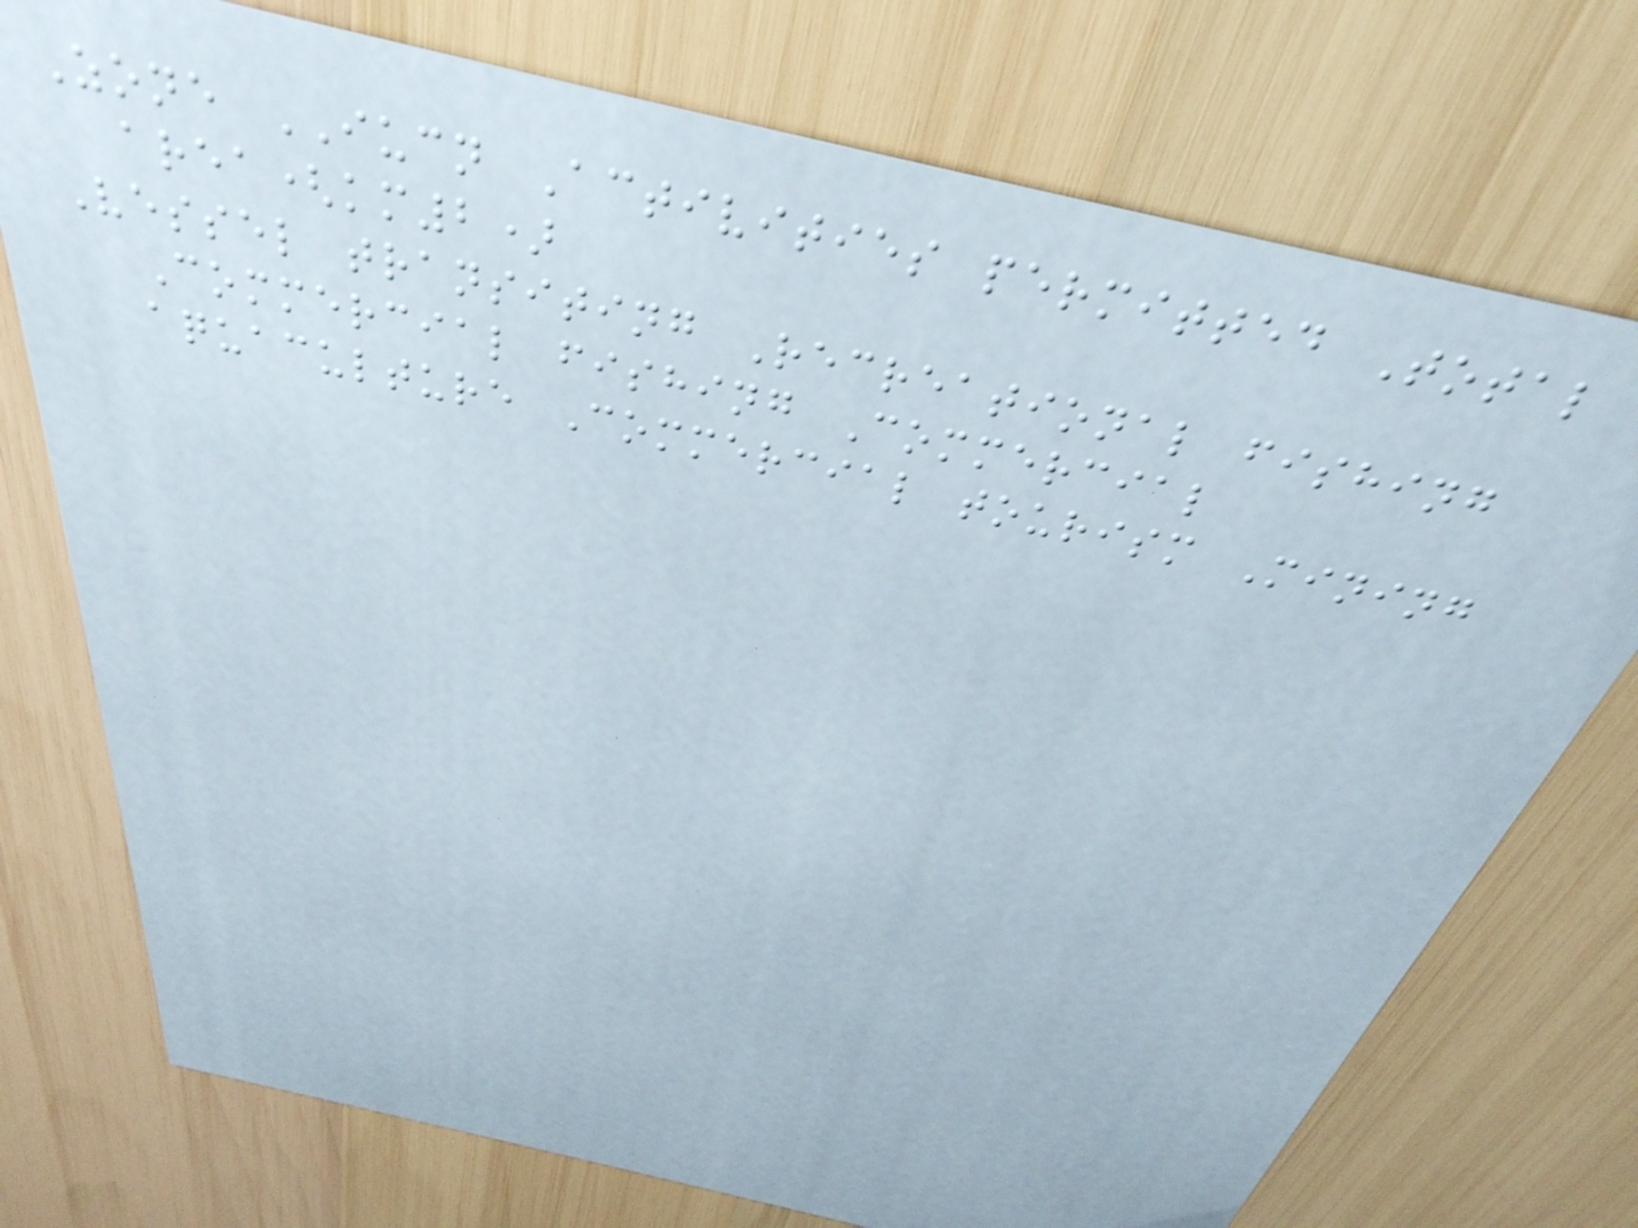Zone IUCN Activities permitted Total
area(km2)
Vessel transiting Recreational fishing
Commercial fishing Commercial
aquaculture Commercial tourism Mining
